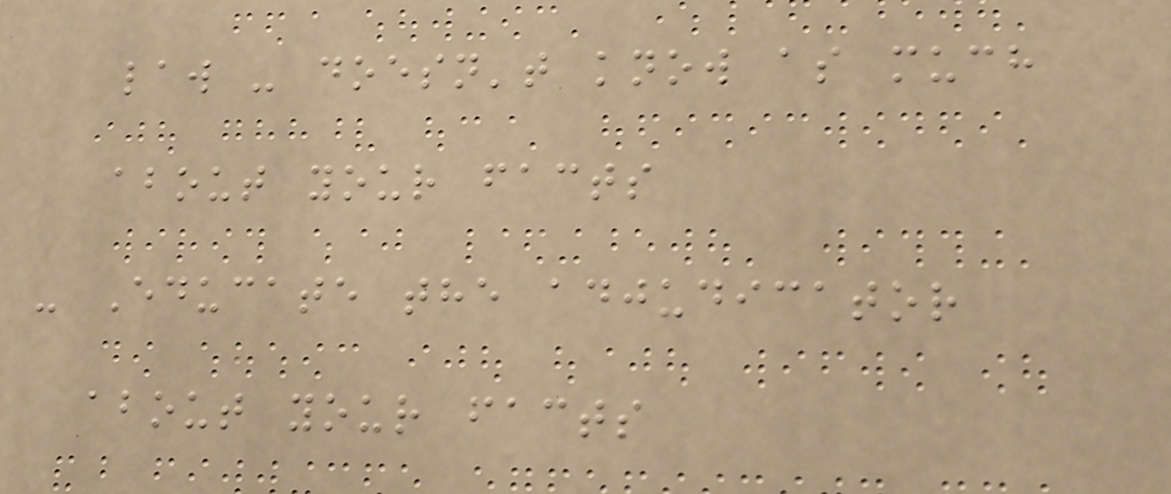law - doesn't know as much
about your facts
- Educate the adjudicator
about your facts
